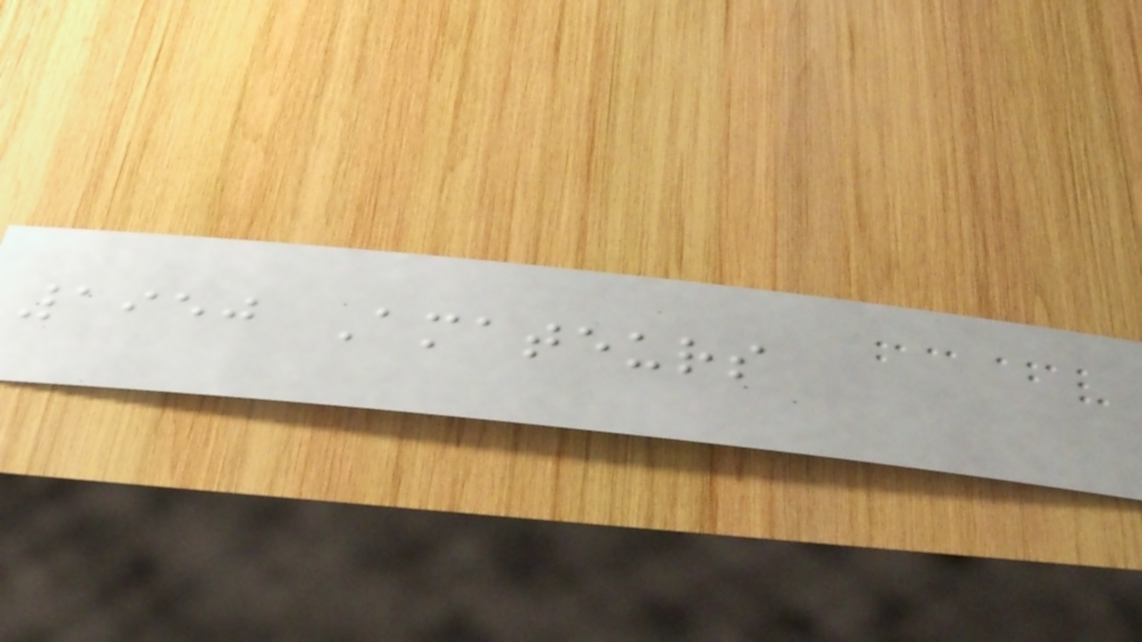1950 Amateurs
